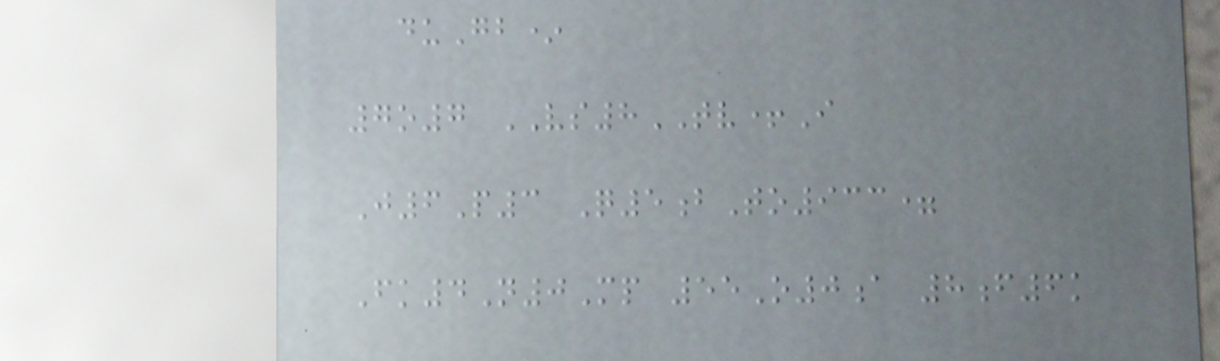duGb*
7o7 VS8TV+I
J6P3 Q5bTo933=
Fk4N0Mp 55O0a 8f6k
